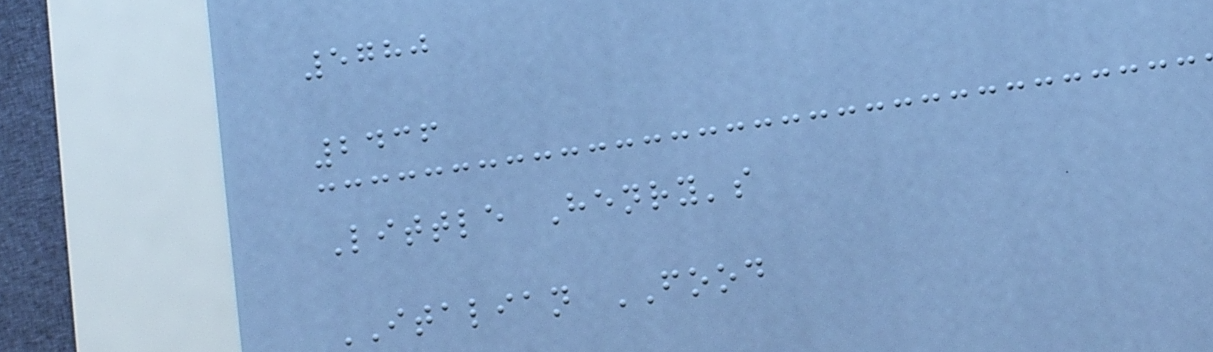5780
2436
Little Henry's
ITALIAN FOOD
